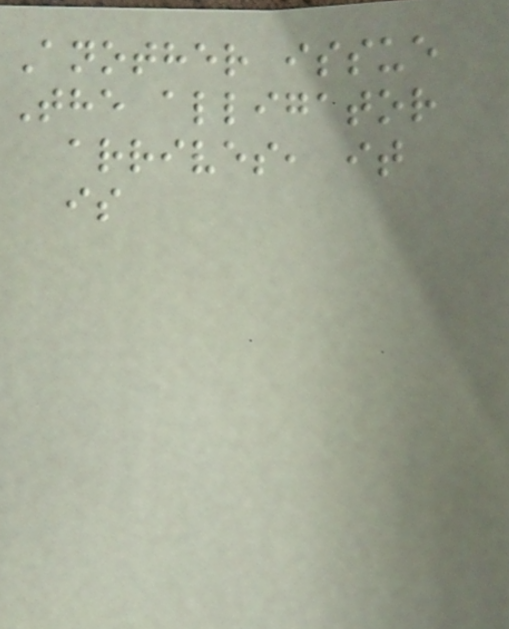Another issue
The alligator
arrives, it
is
